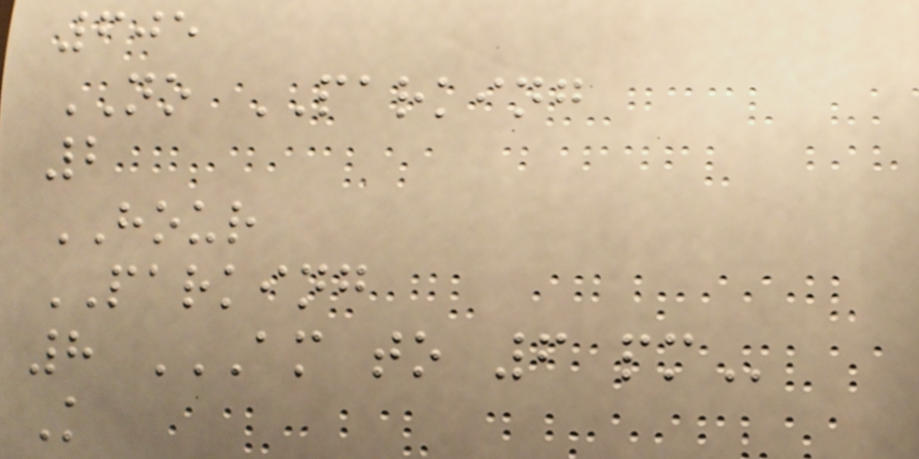605
NO PARKING
2
HOUR
PARKING
8 AM TO 6 PM
K
